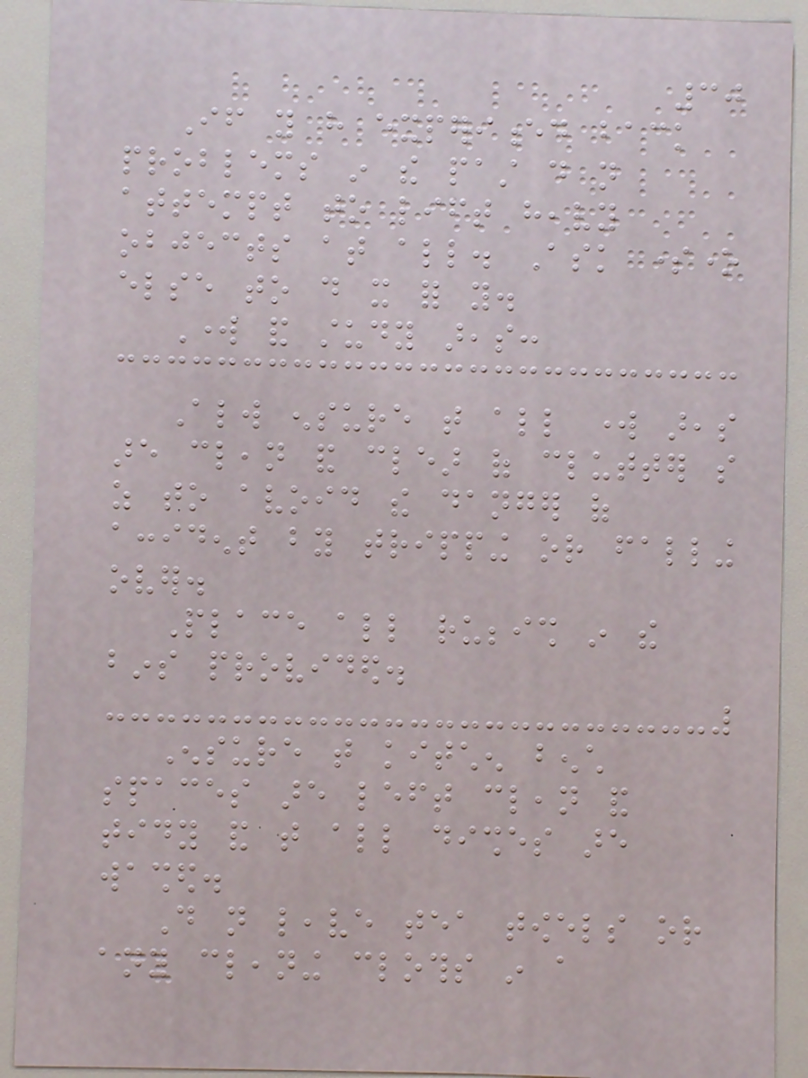30
If you have experienced back
problems in the past do not
attempt to lift heavy
objects at all. Ask someone
else to do it for you.
Work and study areas:
Always ensure that all work areas
are clean and clear of clutter so
as to avoid the danger of
accident by tripping or falling
over.
Place all rubbish in the
bins provided.
Ensure that kitchen bench
spaces are left clean and
tidy and that all dishes are
washed.
Do not leave tea towels or
any cleaning cloths in a
